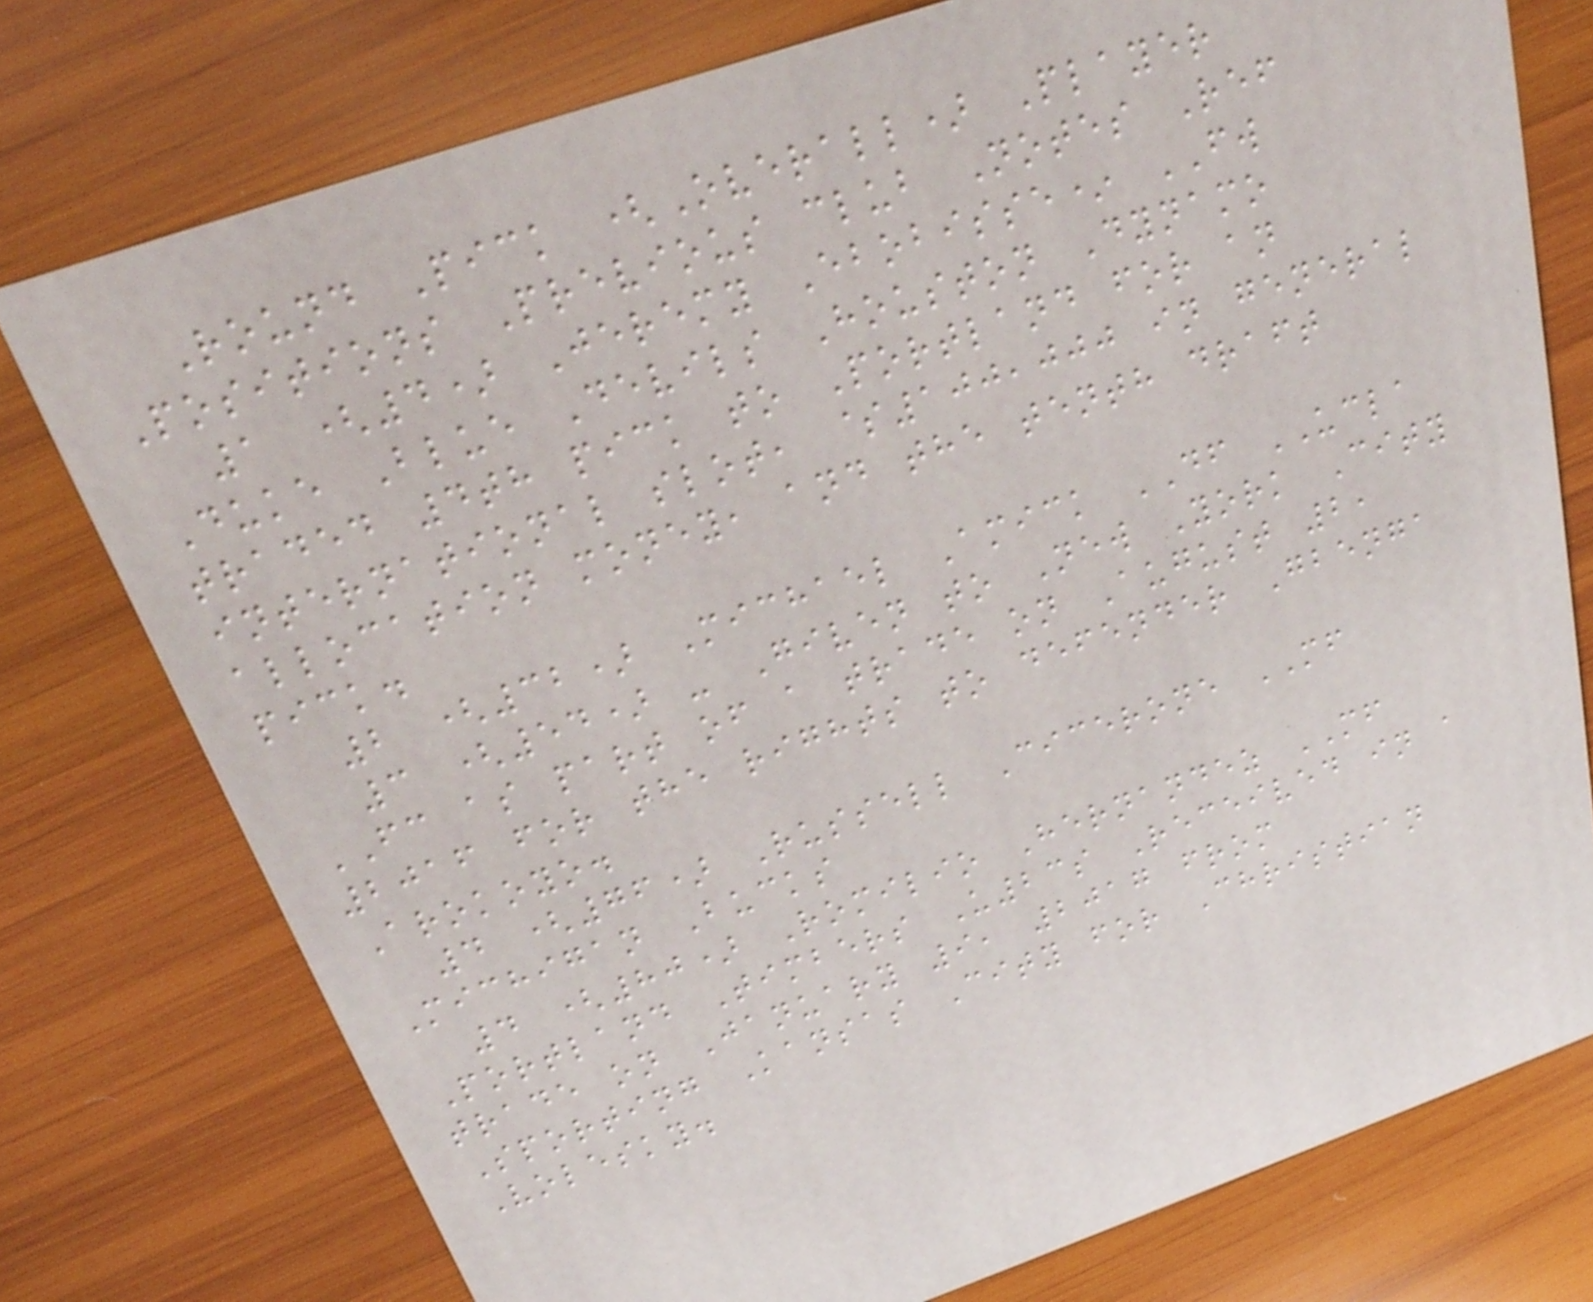Round Pick (Overall) Player
Positions Previous club Notes Ref
1 (4) Jeremy Ebobisse* FW
Duke Blue Devils Houston Dynamo
traded 4th pick to Portland for an
international slot, $100,000 in general
allocation money, and the tenth draft
pick.
2 (32) Michael Amick DF UCLA
3 (54) - Given to New York City
FC as part of a trade on August 2,
2016 for the rights to defender Gbenga
Arokoyo.
4 (76) Russell Cicerone MF
Michigan Bucks
4 (80) Romilio Hernandez MF
Portland Timbers U23s Received in a
trade on January 9, 2017 from
Sporting Kansas City for Christian
Volesky.
